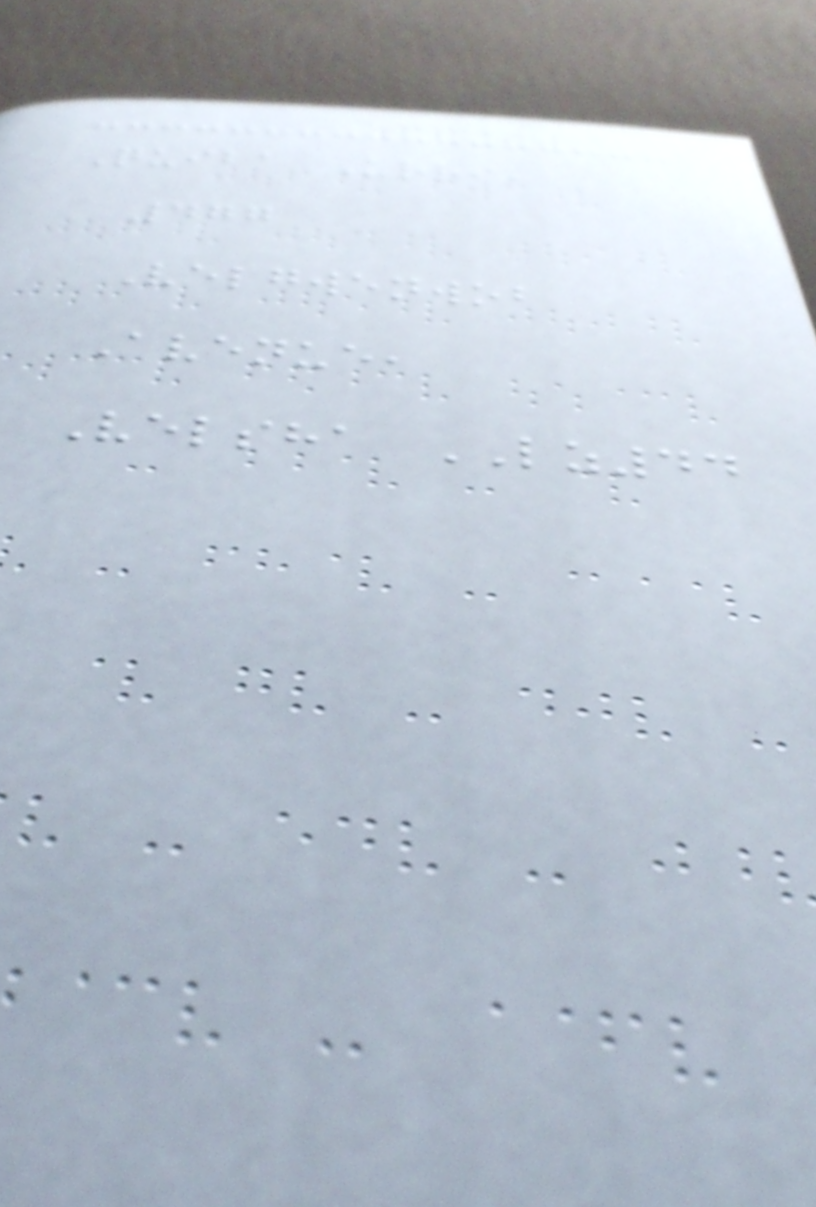Quiba Urri,
477
Velgwenwob
Avenue,
Velsha LZ44
